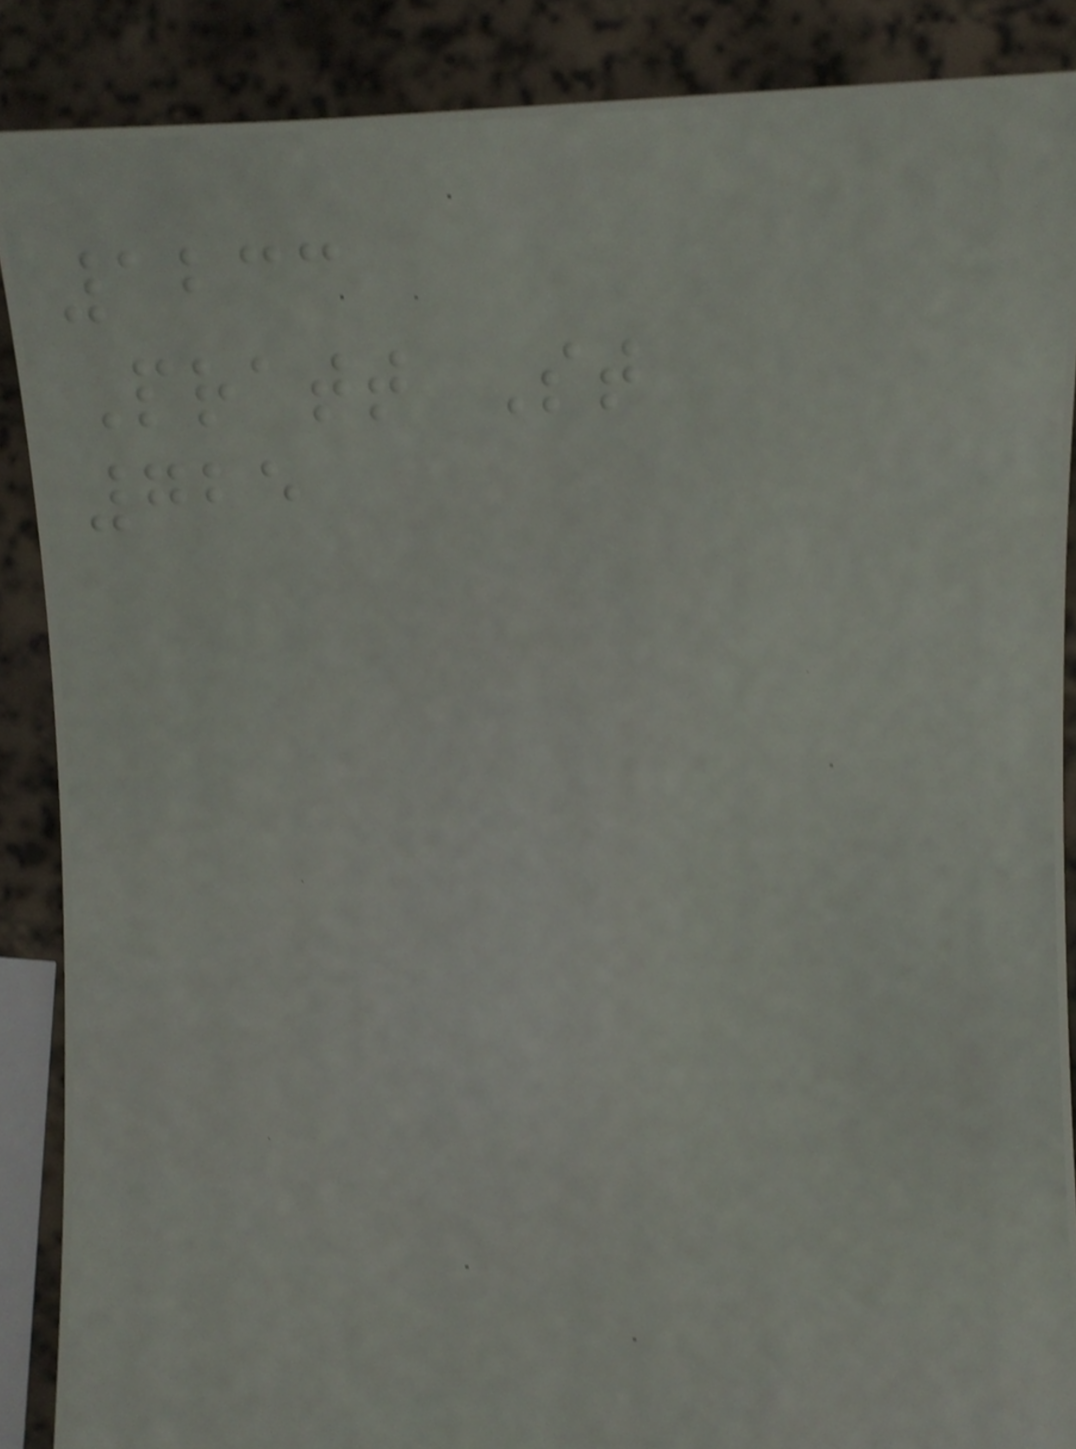1233
Pratt St
725
